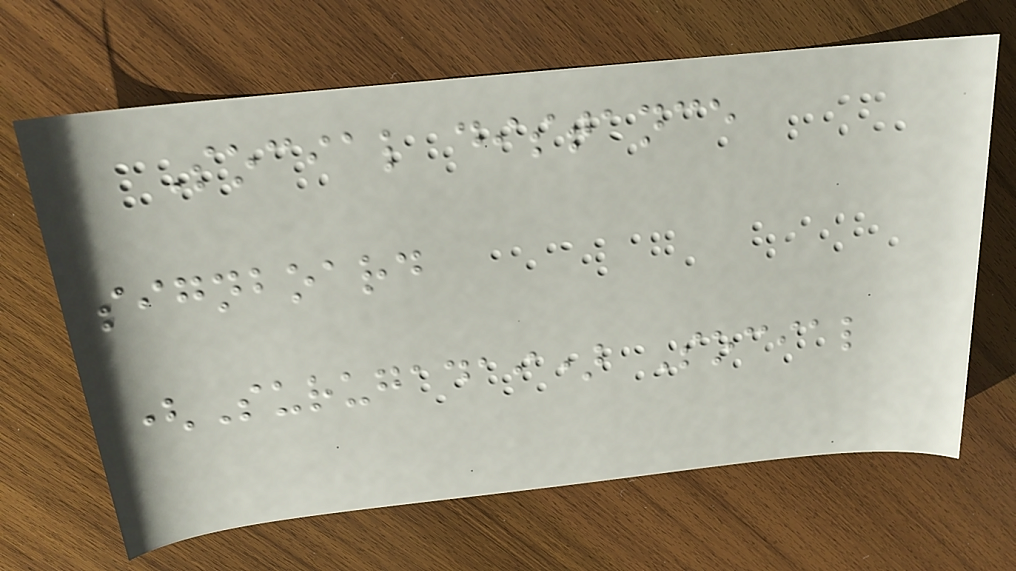Social distance
signboard
(Surugadai) Social
